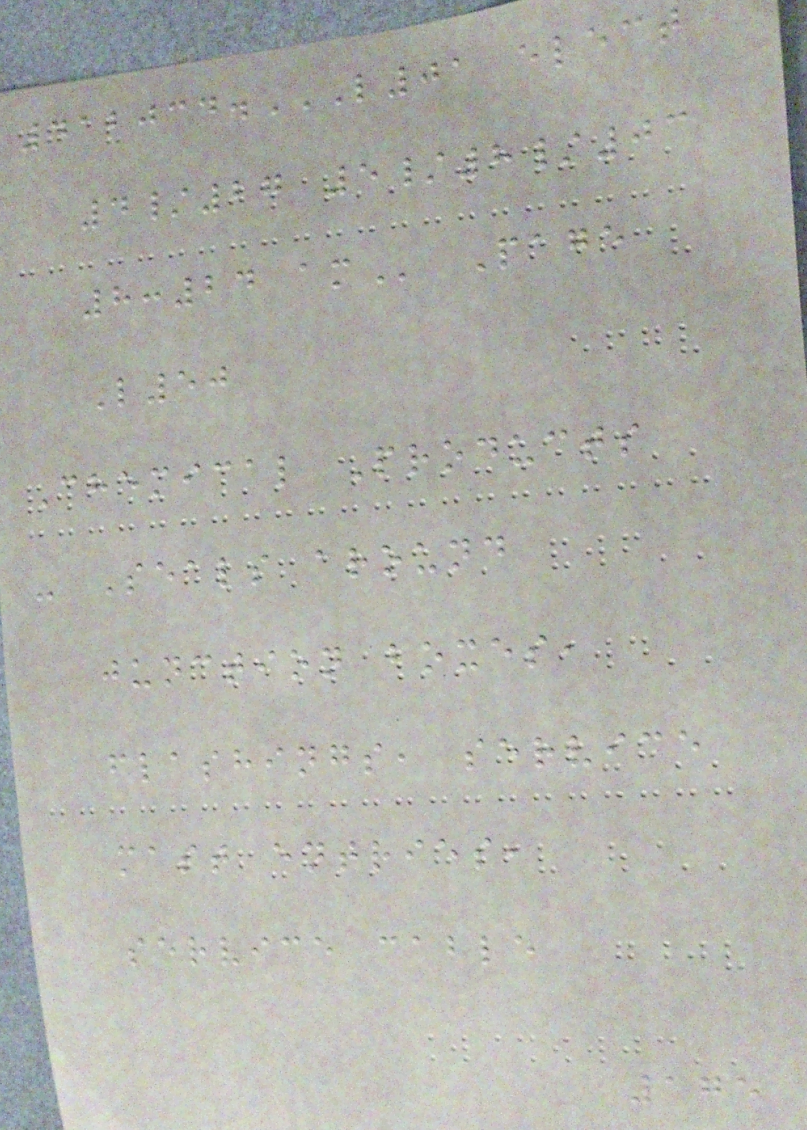412034.L01 ELECT
4/27 5/8/03
8:24 AM Page
L50
Chemical Products
- Seals around
junction boxes,
flashings, service
mast entries,
service cable
175
